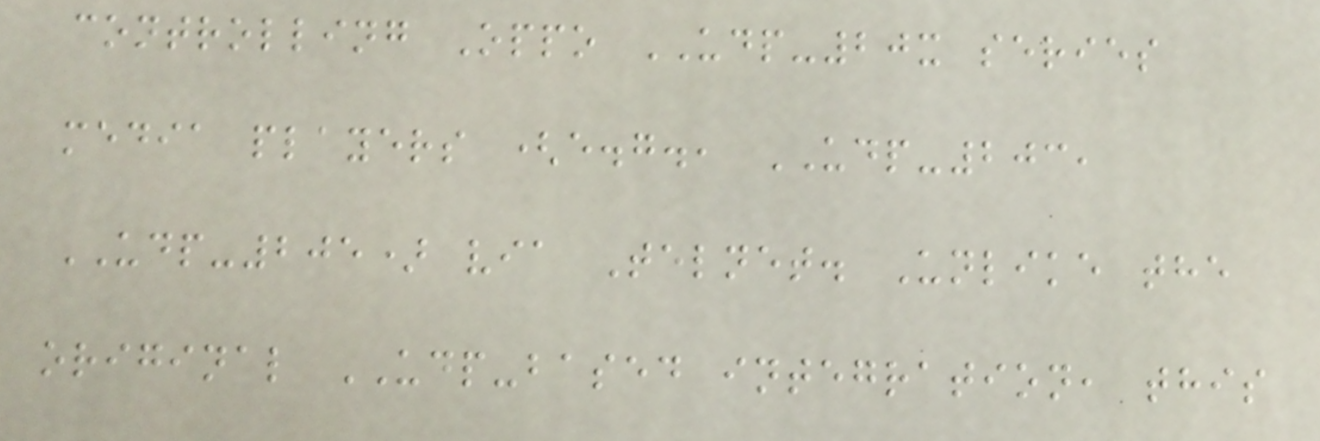controlling Oppo UDP-20x series
media players (e.g., UDP-203,
UDP-205) via Telnet. Unlike the
original UDP-based integration, this
